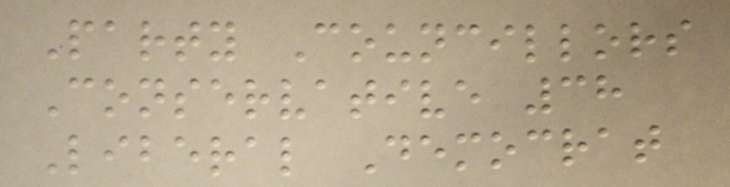Party Councillors
Conservative 38
Liberal Democrat
